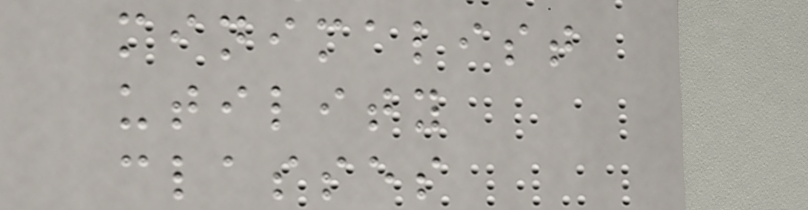minimalist
utility
classes
